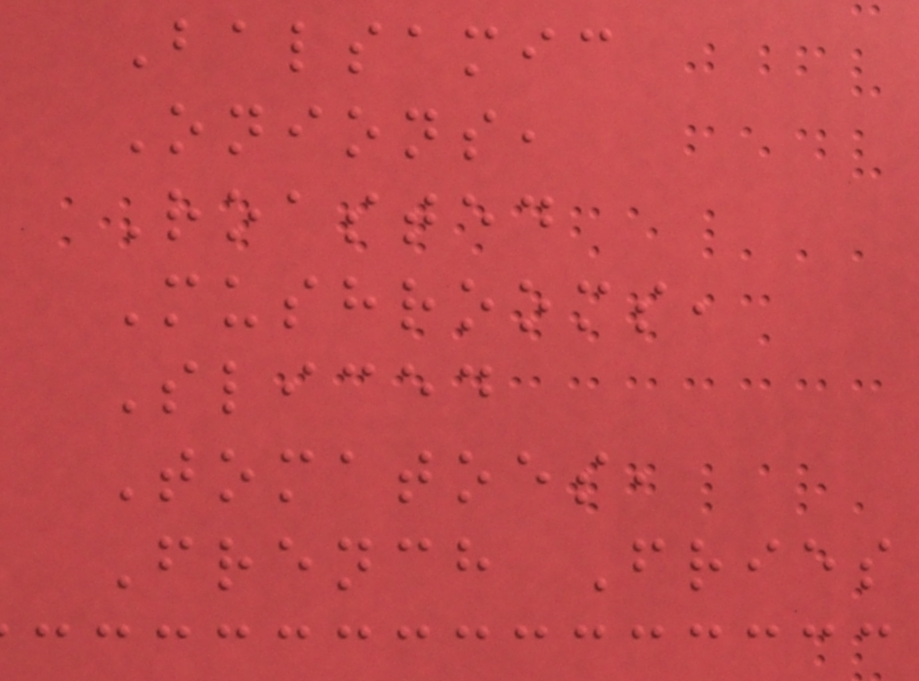Balsamic
Onions,
Roasted
Mushrooms,
Sliced
Tomatoes,
French Fries
